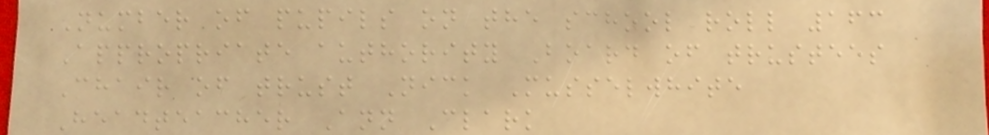Number of pupils on the school roll 163
Appropriate authority Board of trustees
Chair of trust Nick Musselwhite
Headteacher Ann Clark
